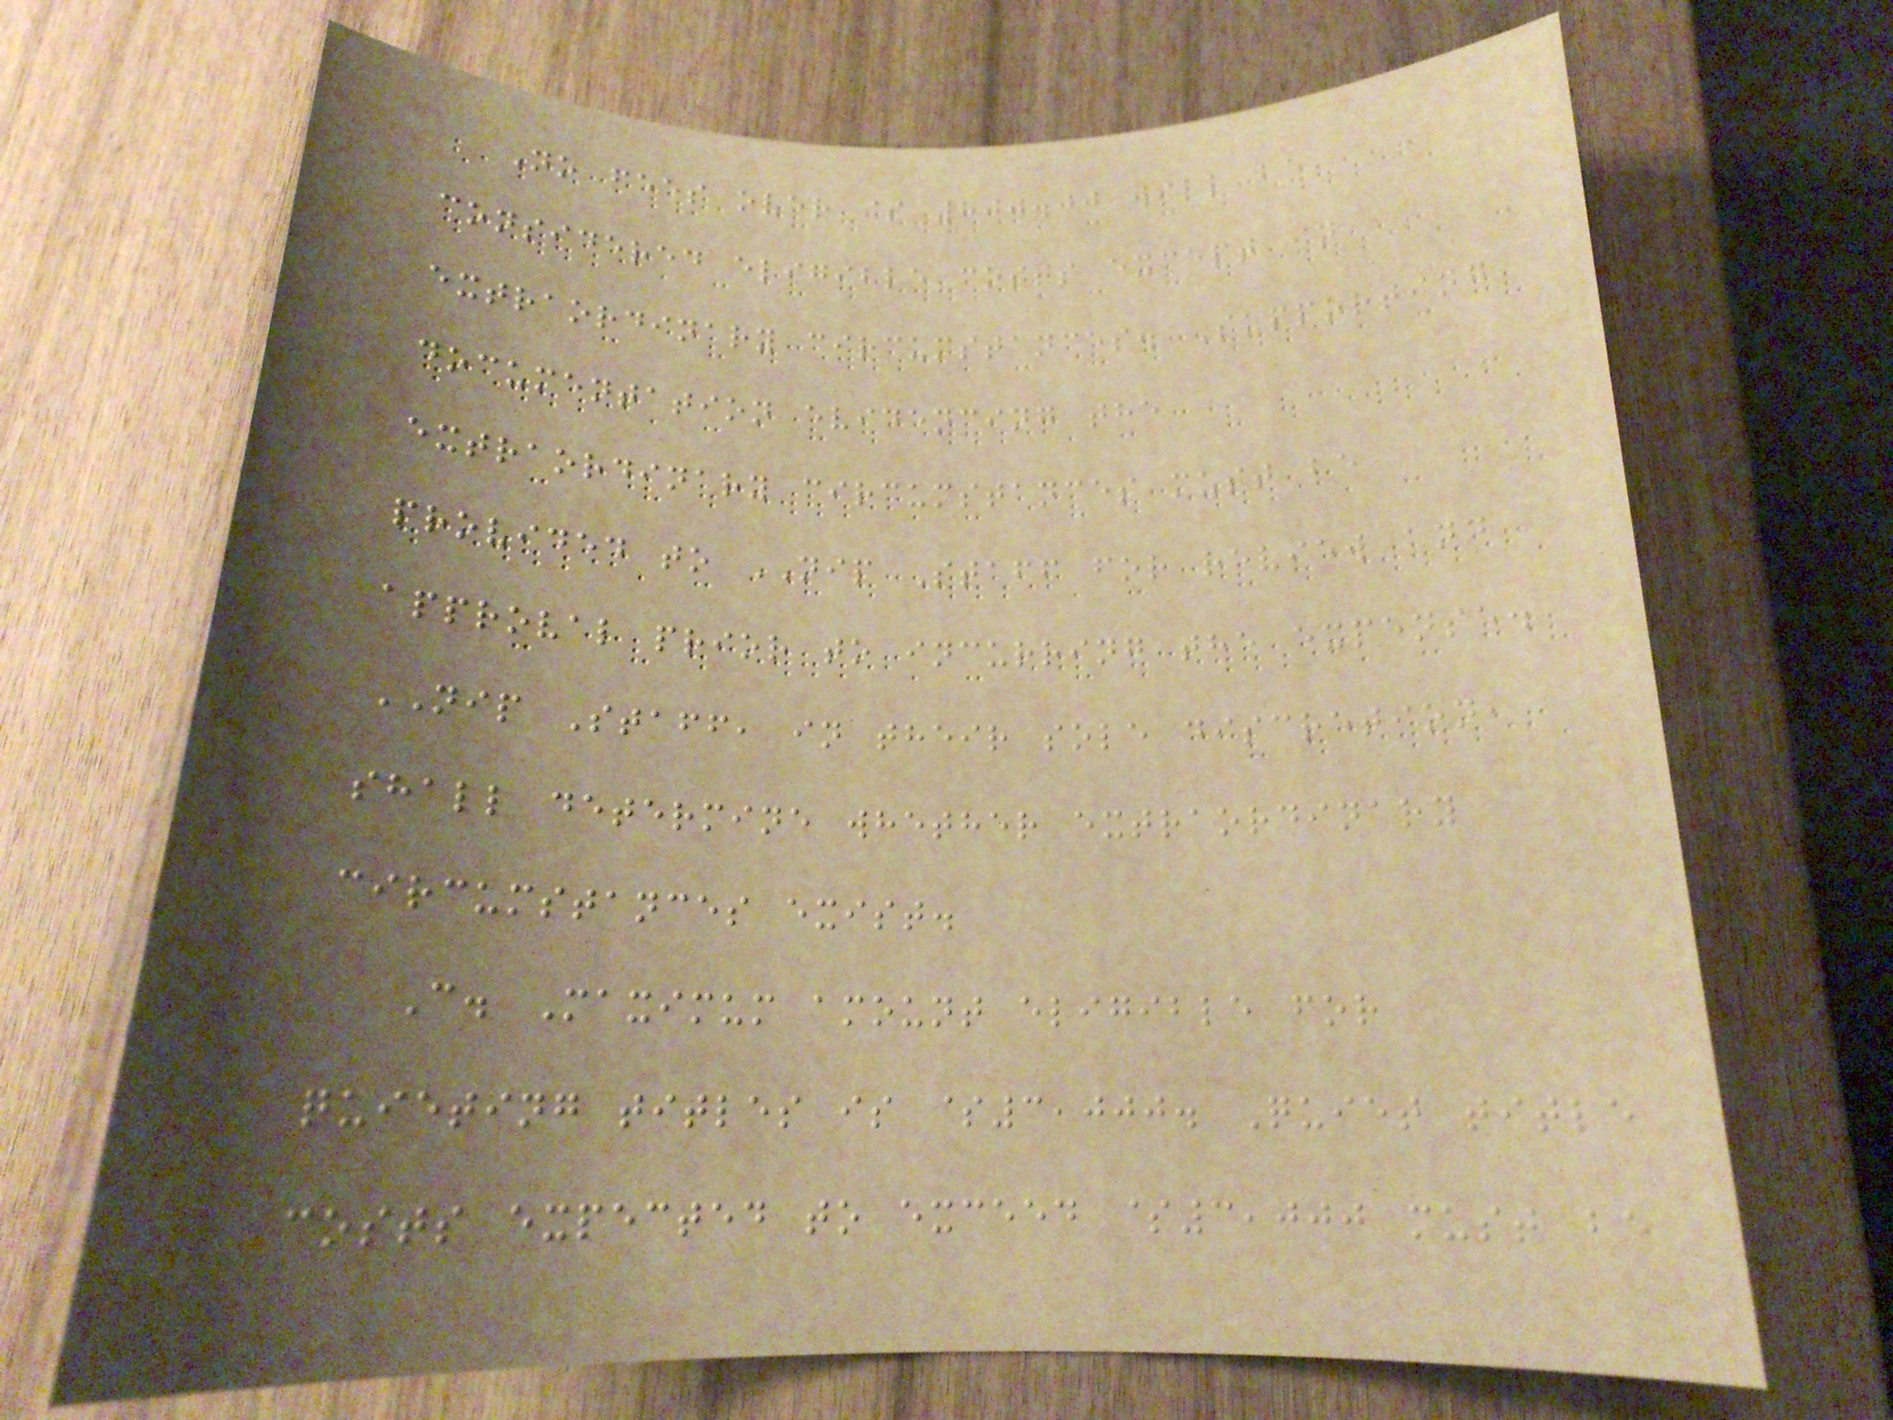No fees over $ 800.00 will be
considered eligible costs except in
extraordinary circumstances. Supporting
documentation evidencing the
extraordinary circumstances must be
provided to NIP Staff for review and
approval prior to incurring the expense.
NIP Staff, in their sole discretion,
shall determine whether extraordinary
circumstances exist.
C. Maximum amount eligible for
quieting titles is $3,000. Quiet title
costs expected to exceed $3,000 must be
